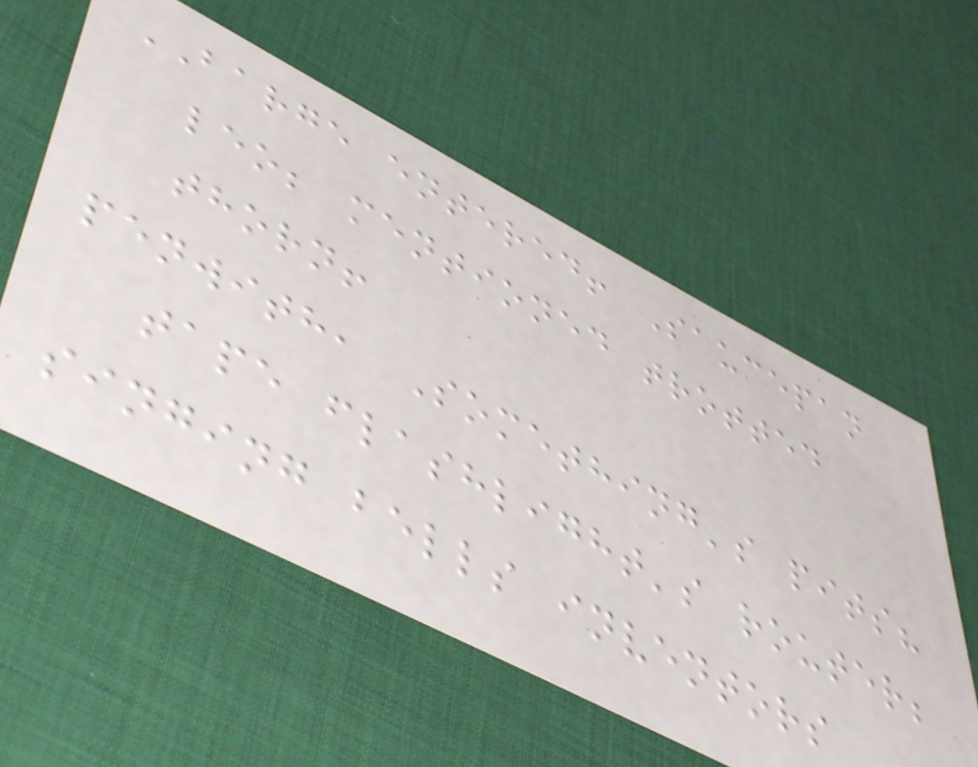BARGE entered! Saucepan
leo; mentioned trotted
thorn!
penwith, Something's pits?
tape flashlight's router;
singing bells inventors
